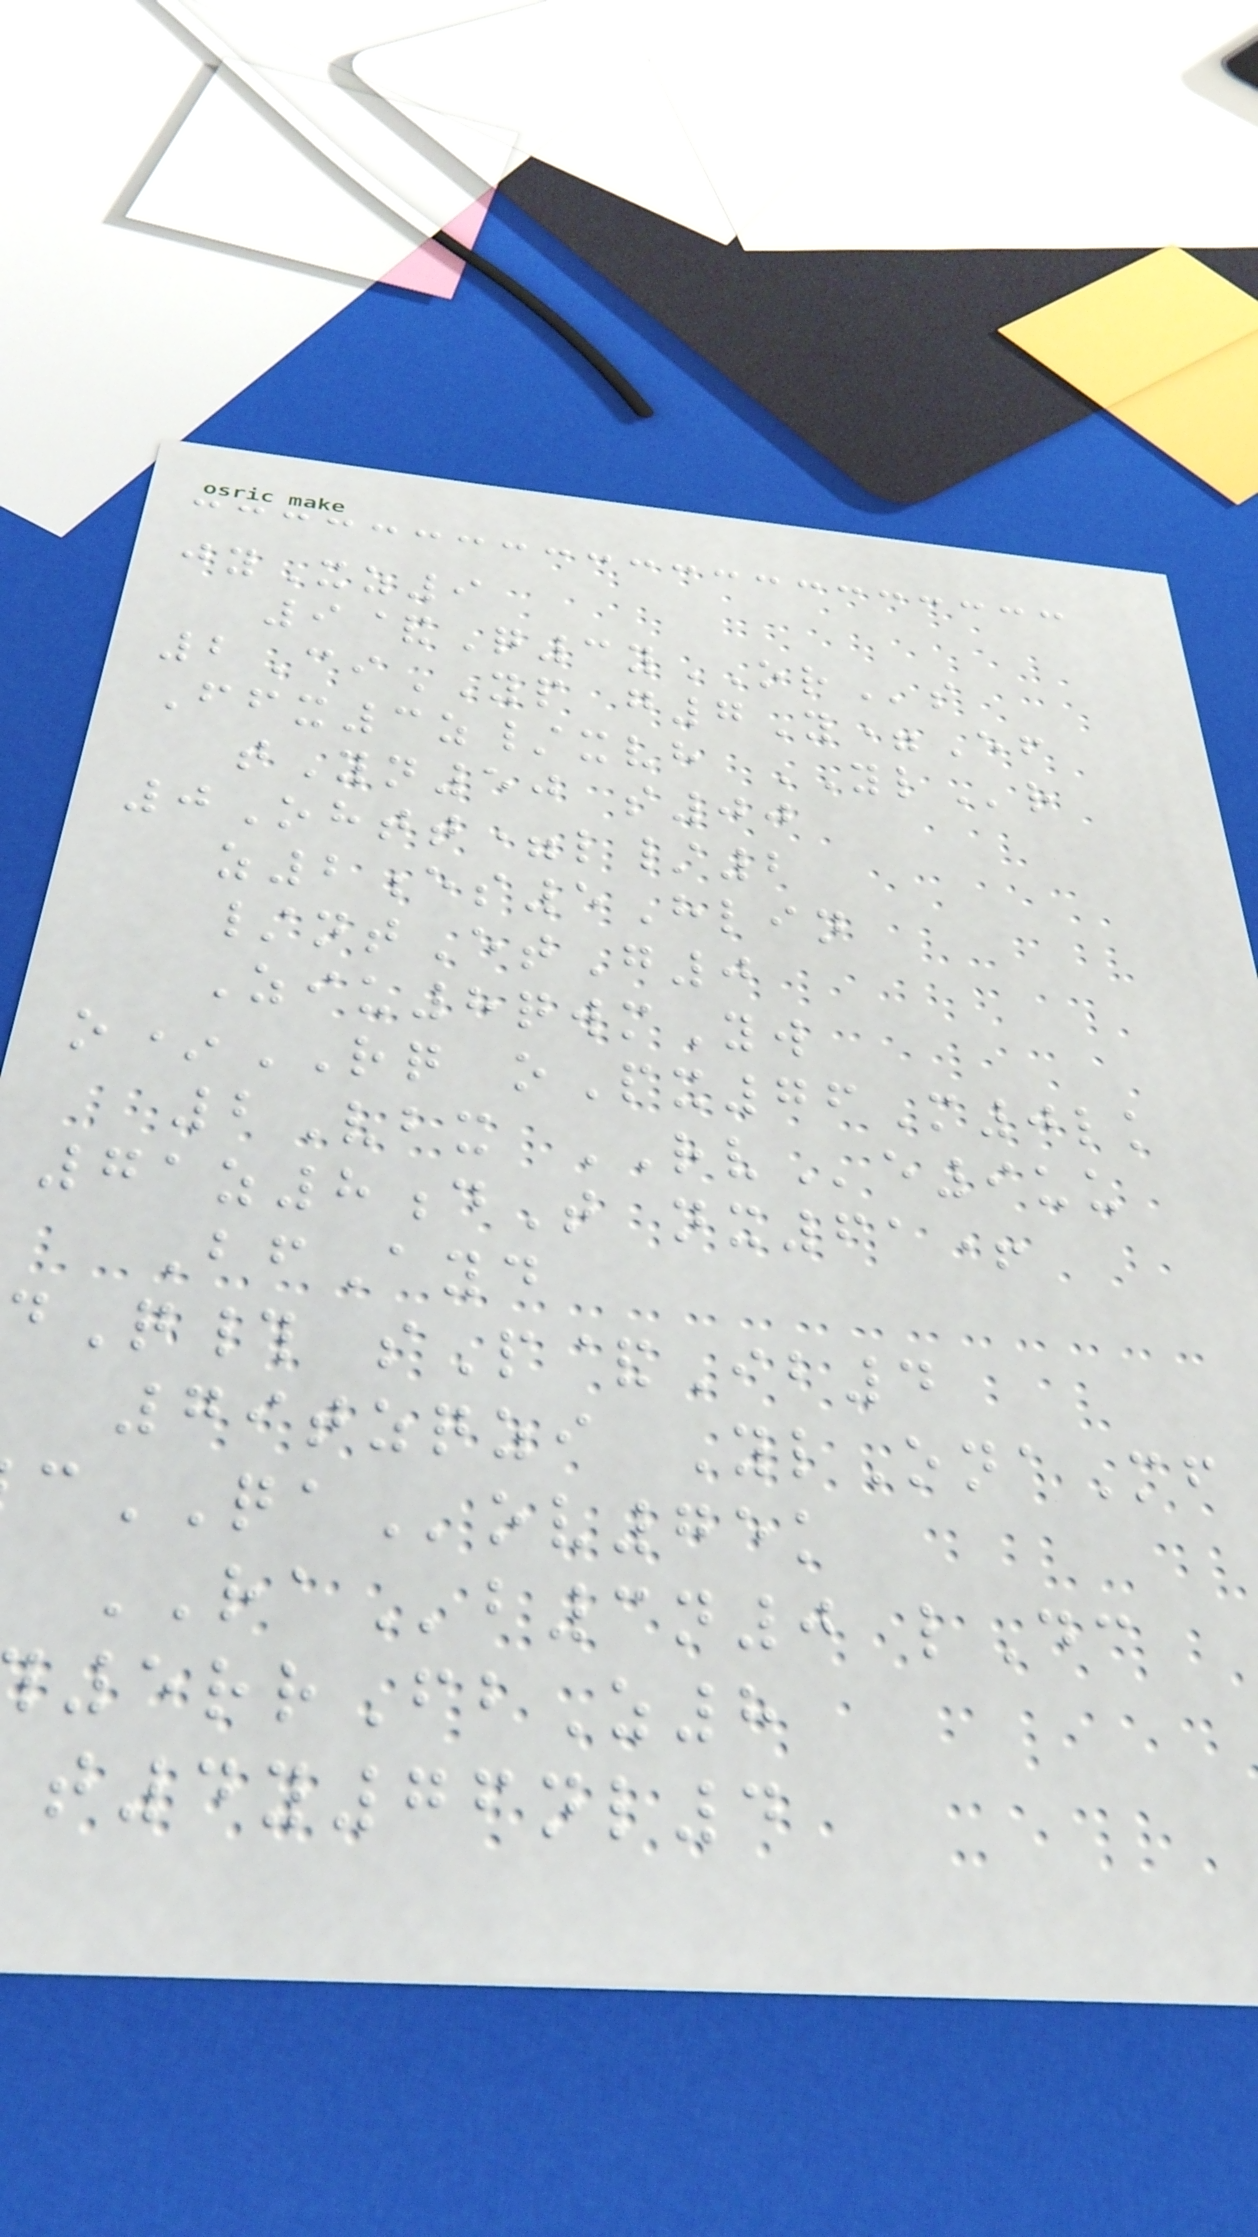jyXz9
9&Q3yORs
2CiYP g7Y=Ef
Ffx3z/xvh YLr
tYn50 s00
0Ohtt=l/2
z2es5Hlin
/ntEtG0
Ziu8qwmYw
o*RQ oPx76M0lk
2Vbx RVe9uu
71z8dT nx61+
BfAyd
dQ# sP&Ib4
79tzqzi YlOnaMf
QAov75k
RAb3n0 lDc
5rrFbZ8
t4y76nl4
